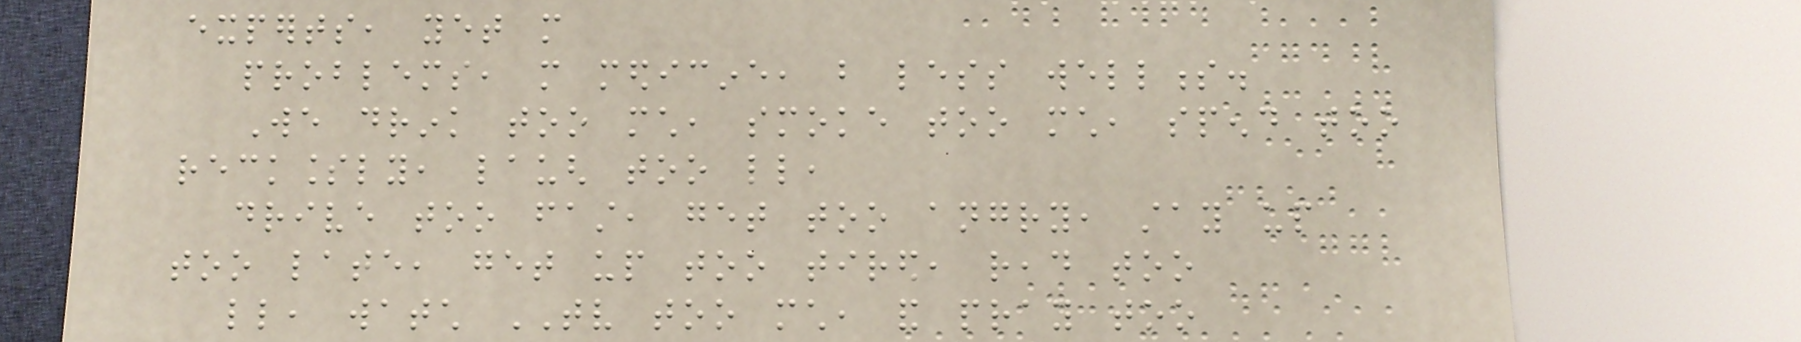experts, yet more
problems, more medicine, but less wellness.
We drink too much, smoke too much, spend too
recklessly, laugh too little,
drive too fast, get too angry, stay up
too late, get up too tired, read too
little, watch TV too much, and pray too
